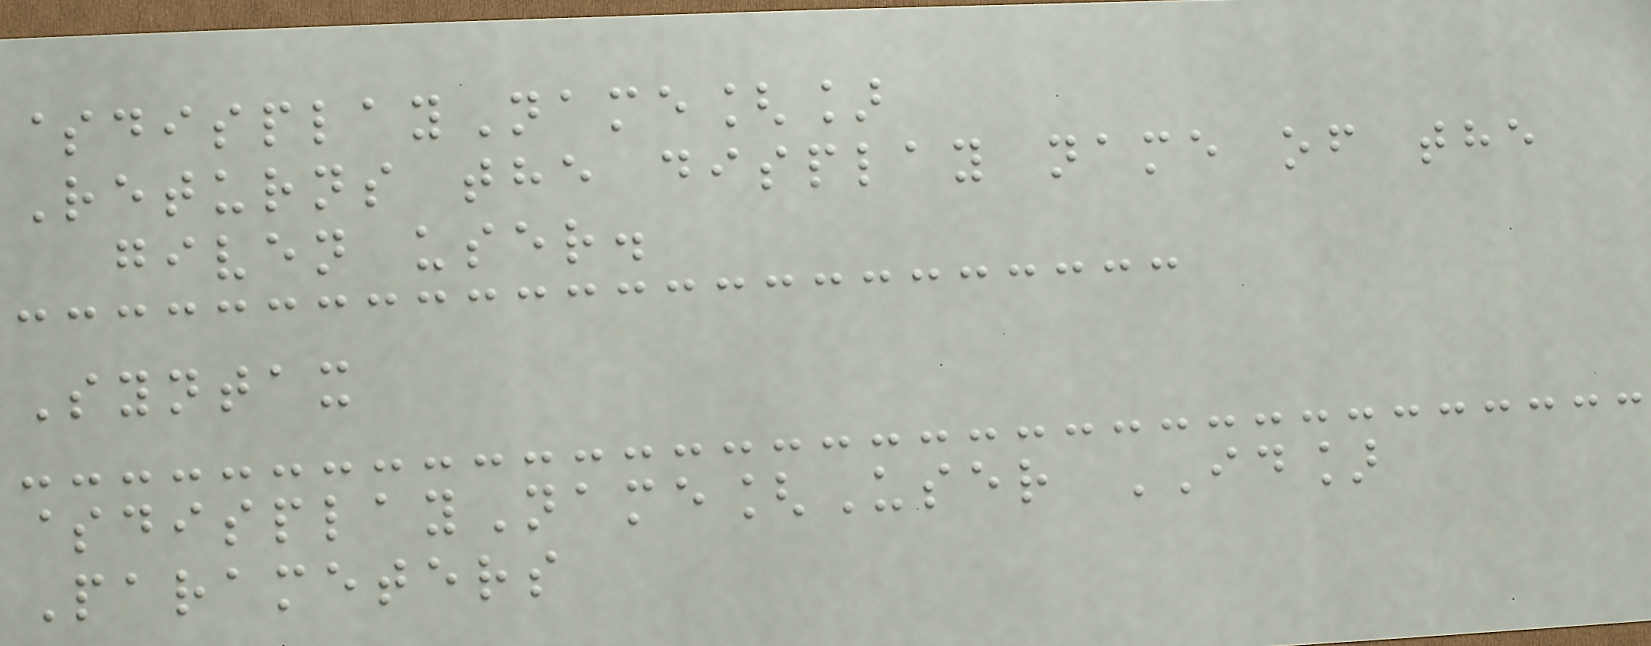$displayName[]
Returns the display name of the
given user.
Syntax
$displayName[User ID]
Parameters
